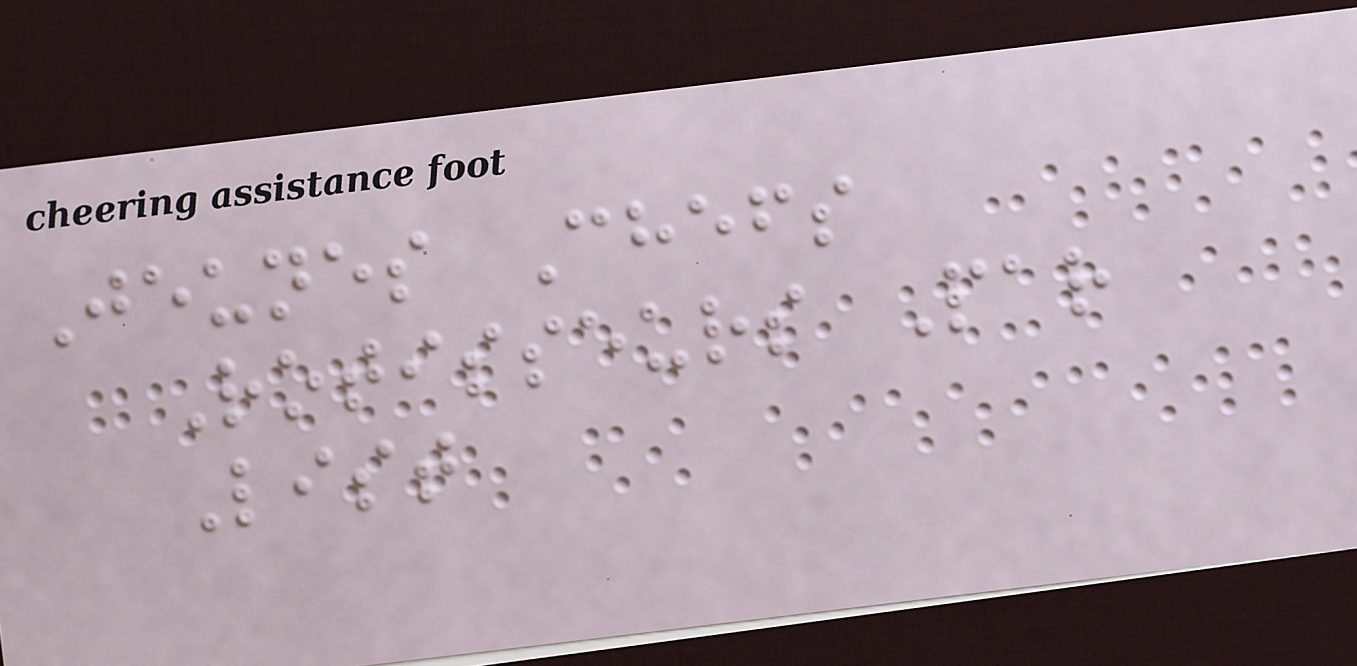Jeunes Chefs
Rotisseurs Par
List
